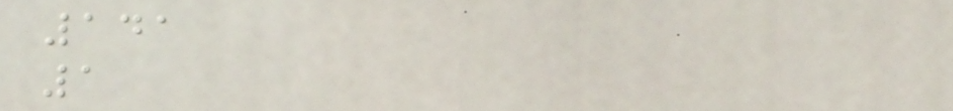141
1
